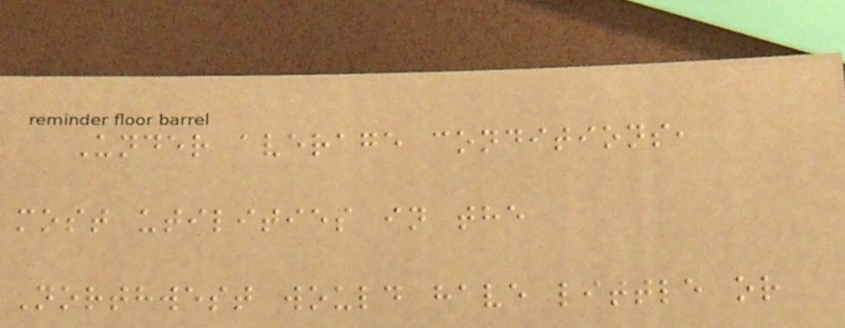Under average conditions,
most utilities in the
Northwest would have little or
